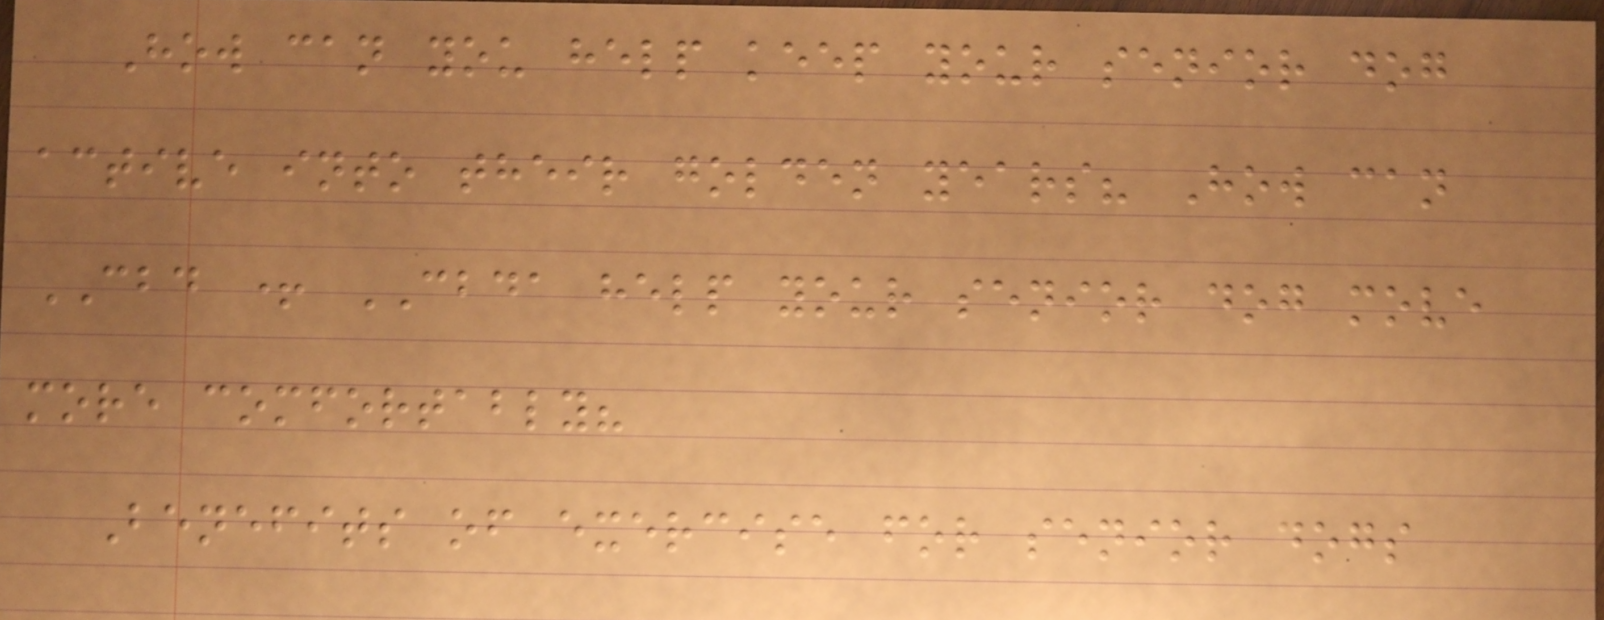How can you help keep your senior dog
active into their golden years? How can
CBD + CBDA help your senior dog move
more comfortably?
Benefits of exercise for senior dogs
